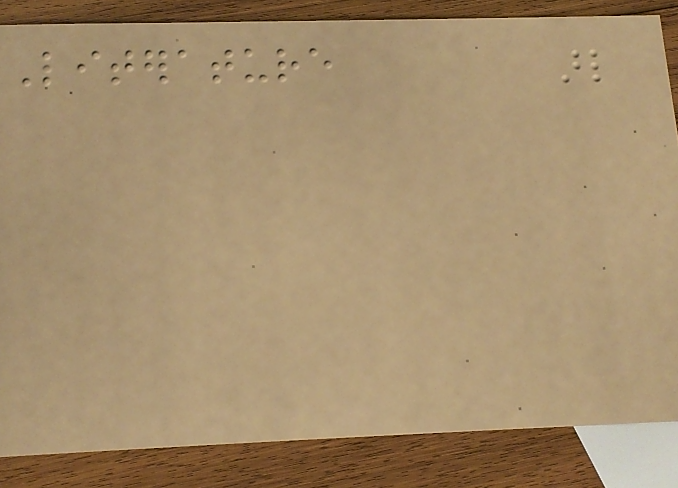Literature
